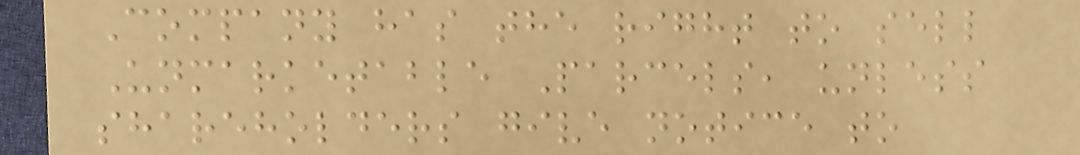Company has the right to sell
Unmarketable Parcels, unless
shareholders give notice to
